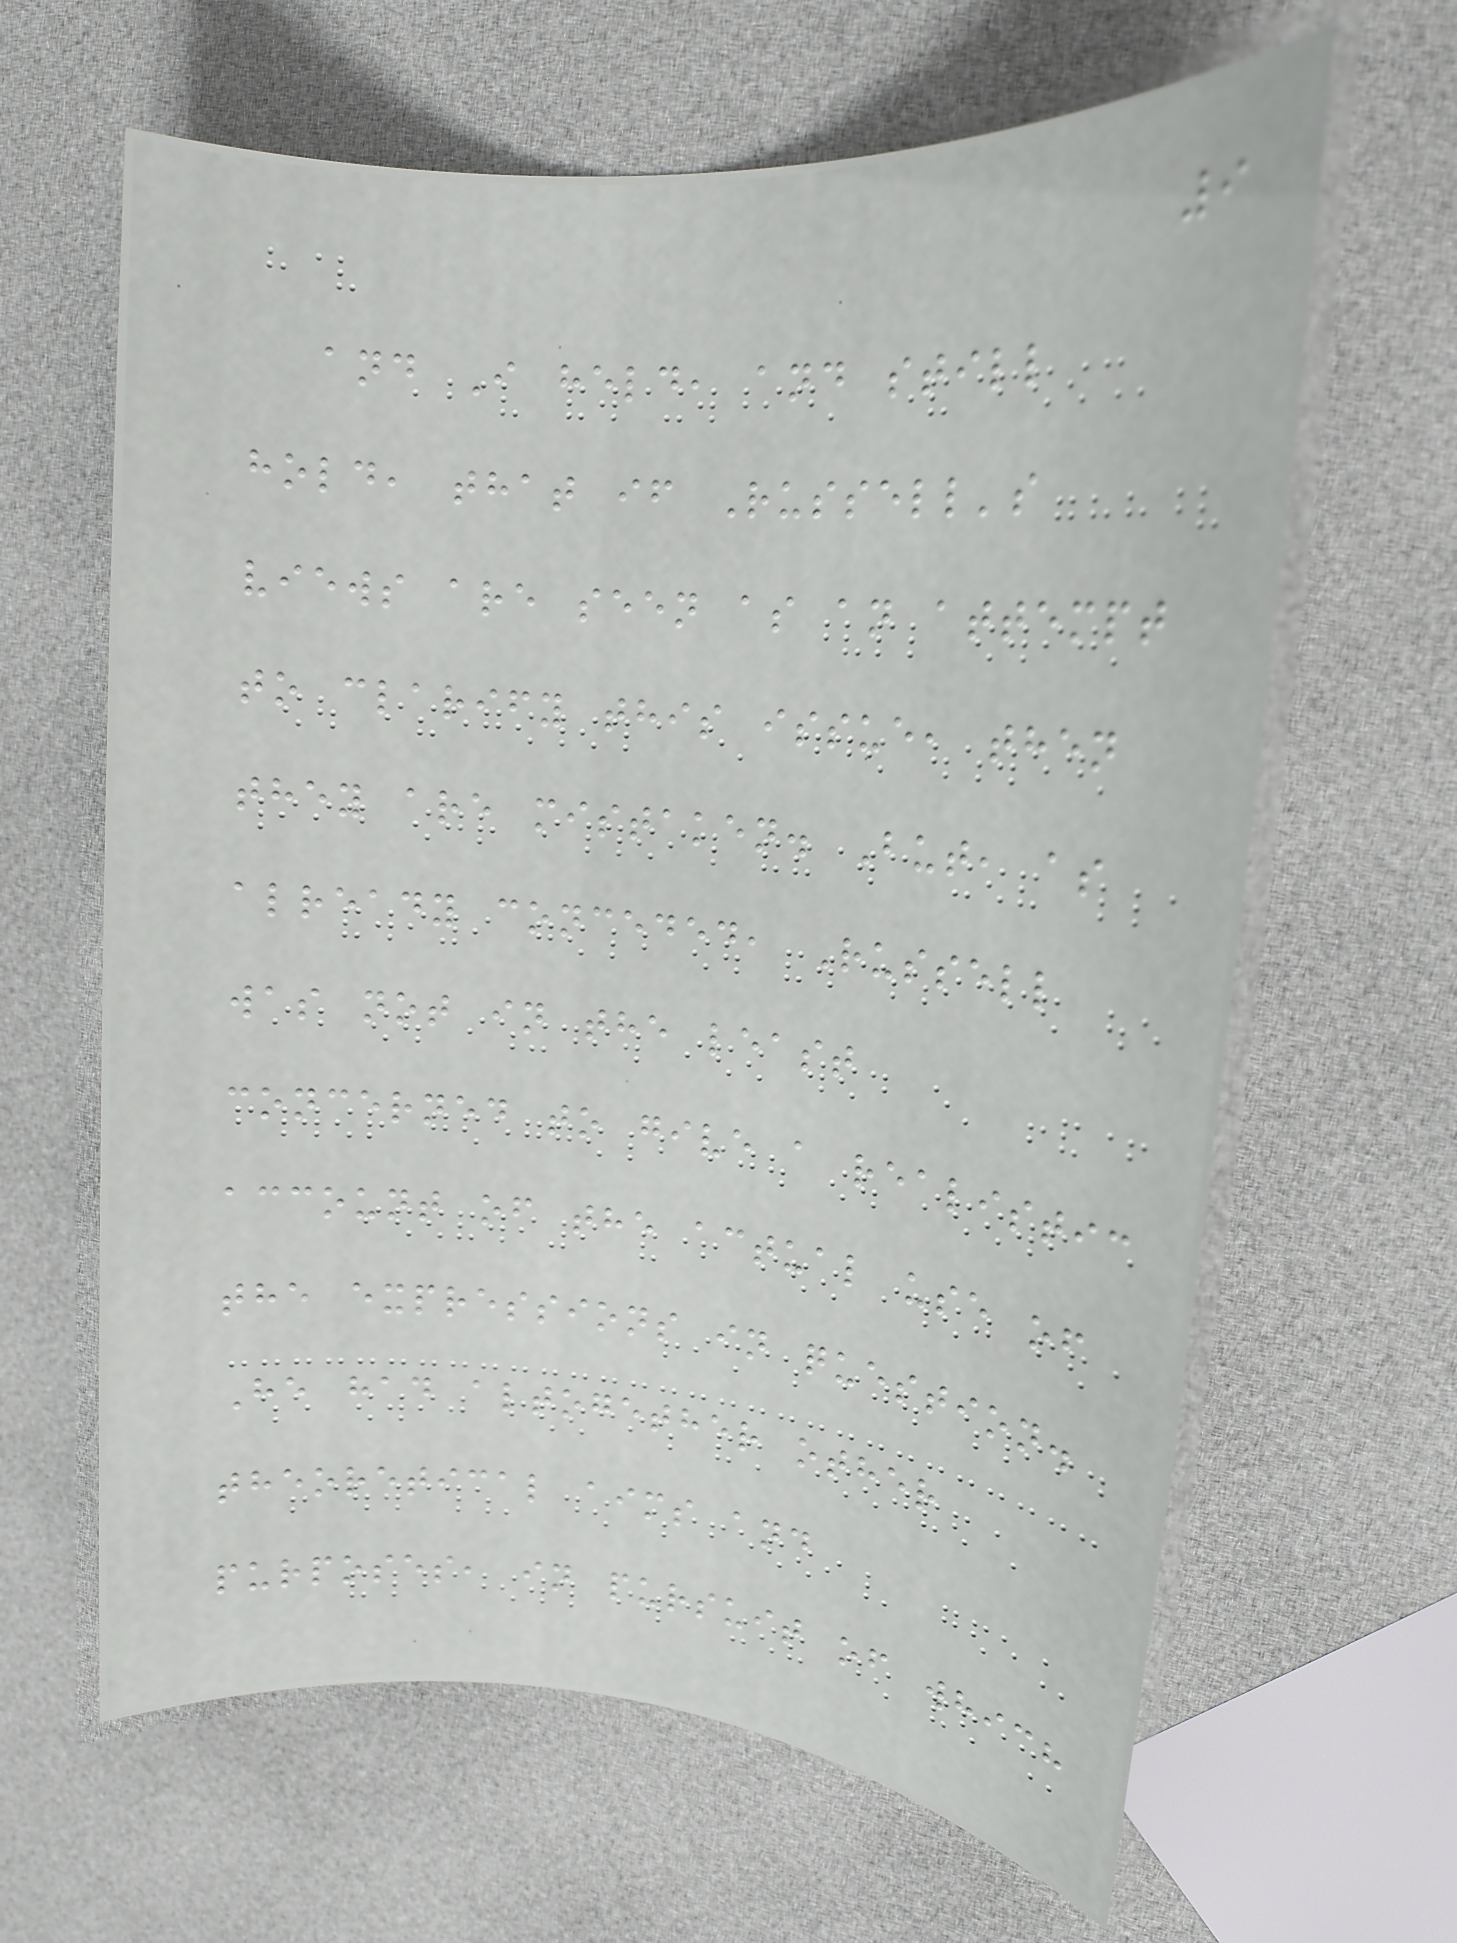9
and I held, and still
hold, that if Russell's
views are seen as an attempt
to clarify this issue, then
they are mistaken. But, as
already conceded, Russell
was not in the least
concerned to give a realistic
account of the actual use of
the expressions in question.
He had altogether other
theoretical aims and
purposes, in pursuit of which
